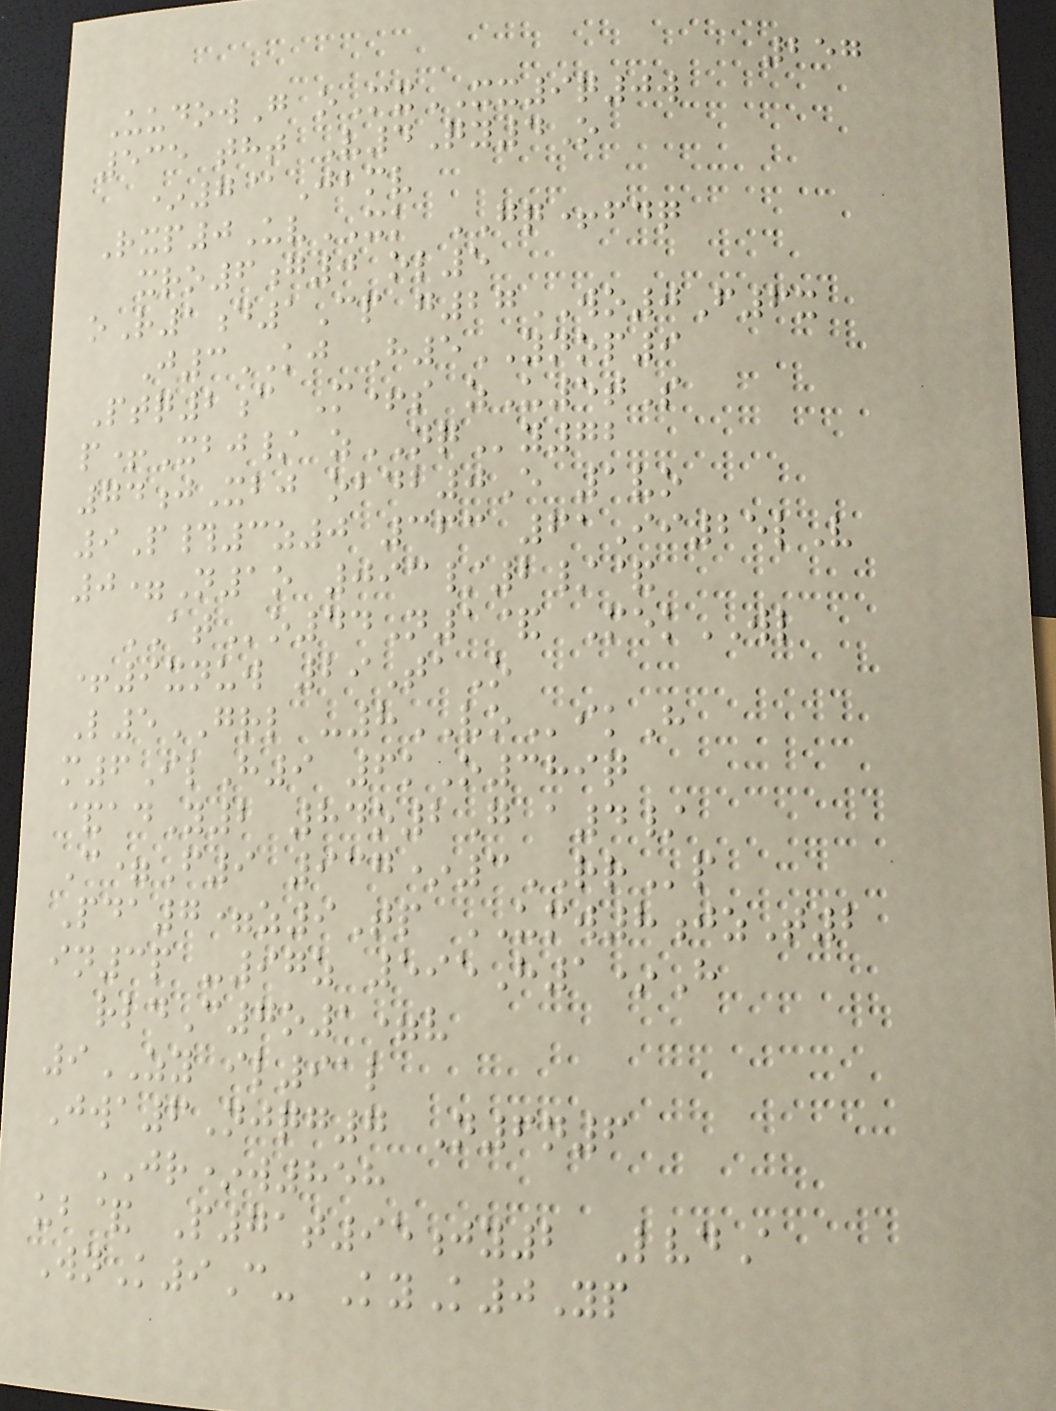257
UudowG oMxXX9q0w
535 tht V4Qy4O
*7@Jbmv
Rxp0UvXK GQ+fdq
xro6g0 ol5
oR1d1Cp g27WO0F6x
J3KJ H5YNOP9
Ptq2c M+s zU5tS
p+Xbj/ zNQy72
74jXbj obdb0E 1vo
9P#3z0 363 61Ii25lV
0=N1o 093/2/&
ATo44N1& MekWL
+9xnuw 29TaO
L5GRL -8VOikH
m6IlH9 6kO389q
&adY2 84o2G a4/
C=F9 937*3RRp
Pda7=z9Tp UMW8jzT2
in3p -97z 595H1*H
rldC7o1=v
9ZY il91l
Jwa6Njqg7 N6n6
JR*w858
ub& P71t95jy2 LvdA
WnK9C- KyK0Yp
